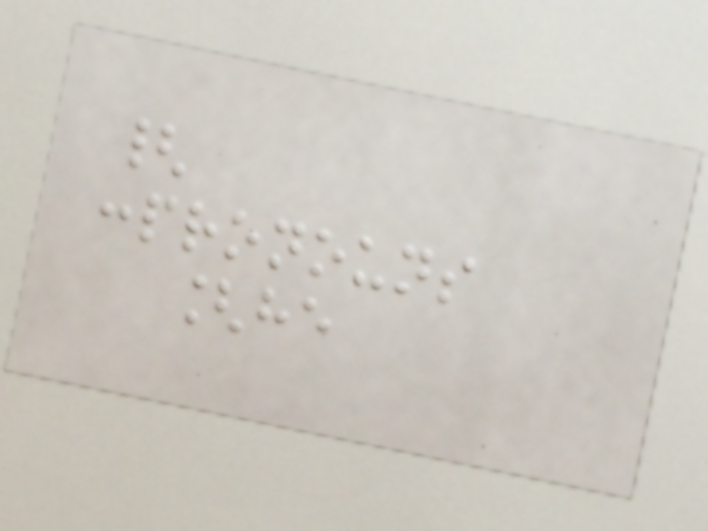{
:pronouns
[he
